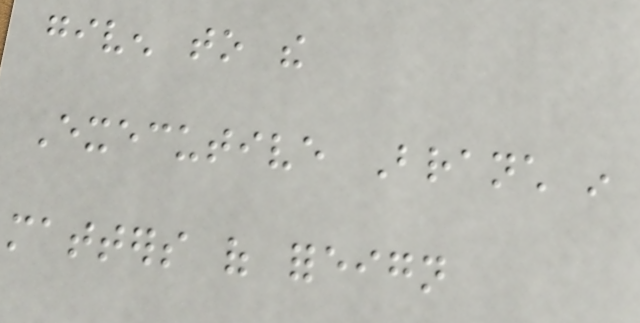given to the
Executive Branch in
matters of foreign
